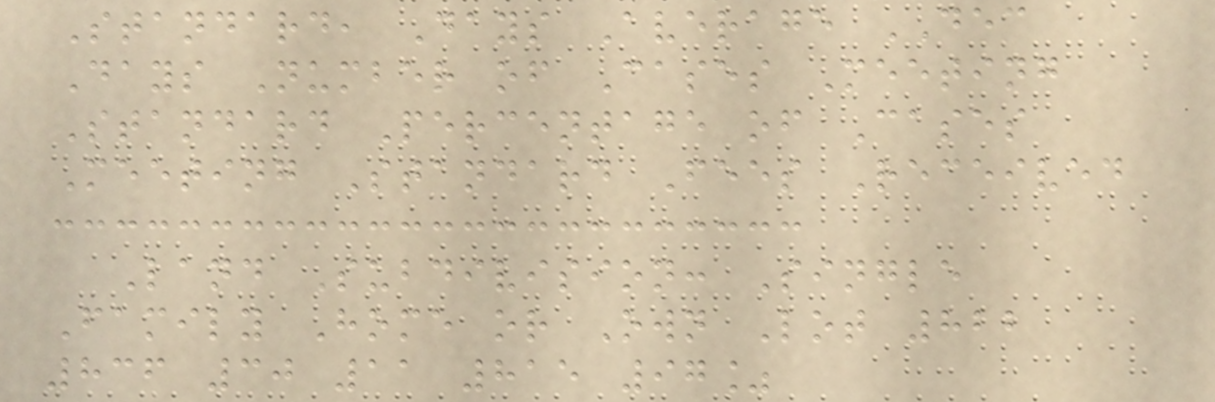Standard, Days Average DEC
Days Number of Cases Meeting
Standard Percentage of Cases
Meeting Standard Fees Received
Land Subdivision: Single
Family Home or Own Lot 822
836 30 11 815 97%
